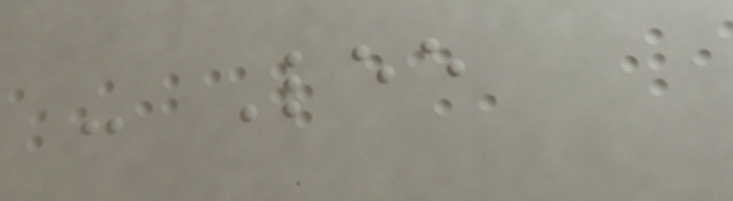- Lee
